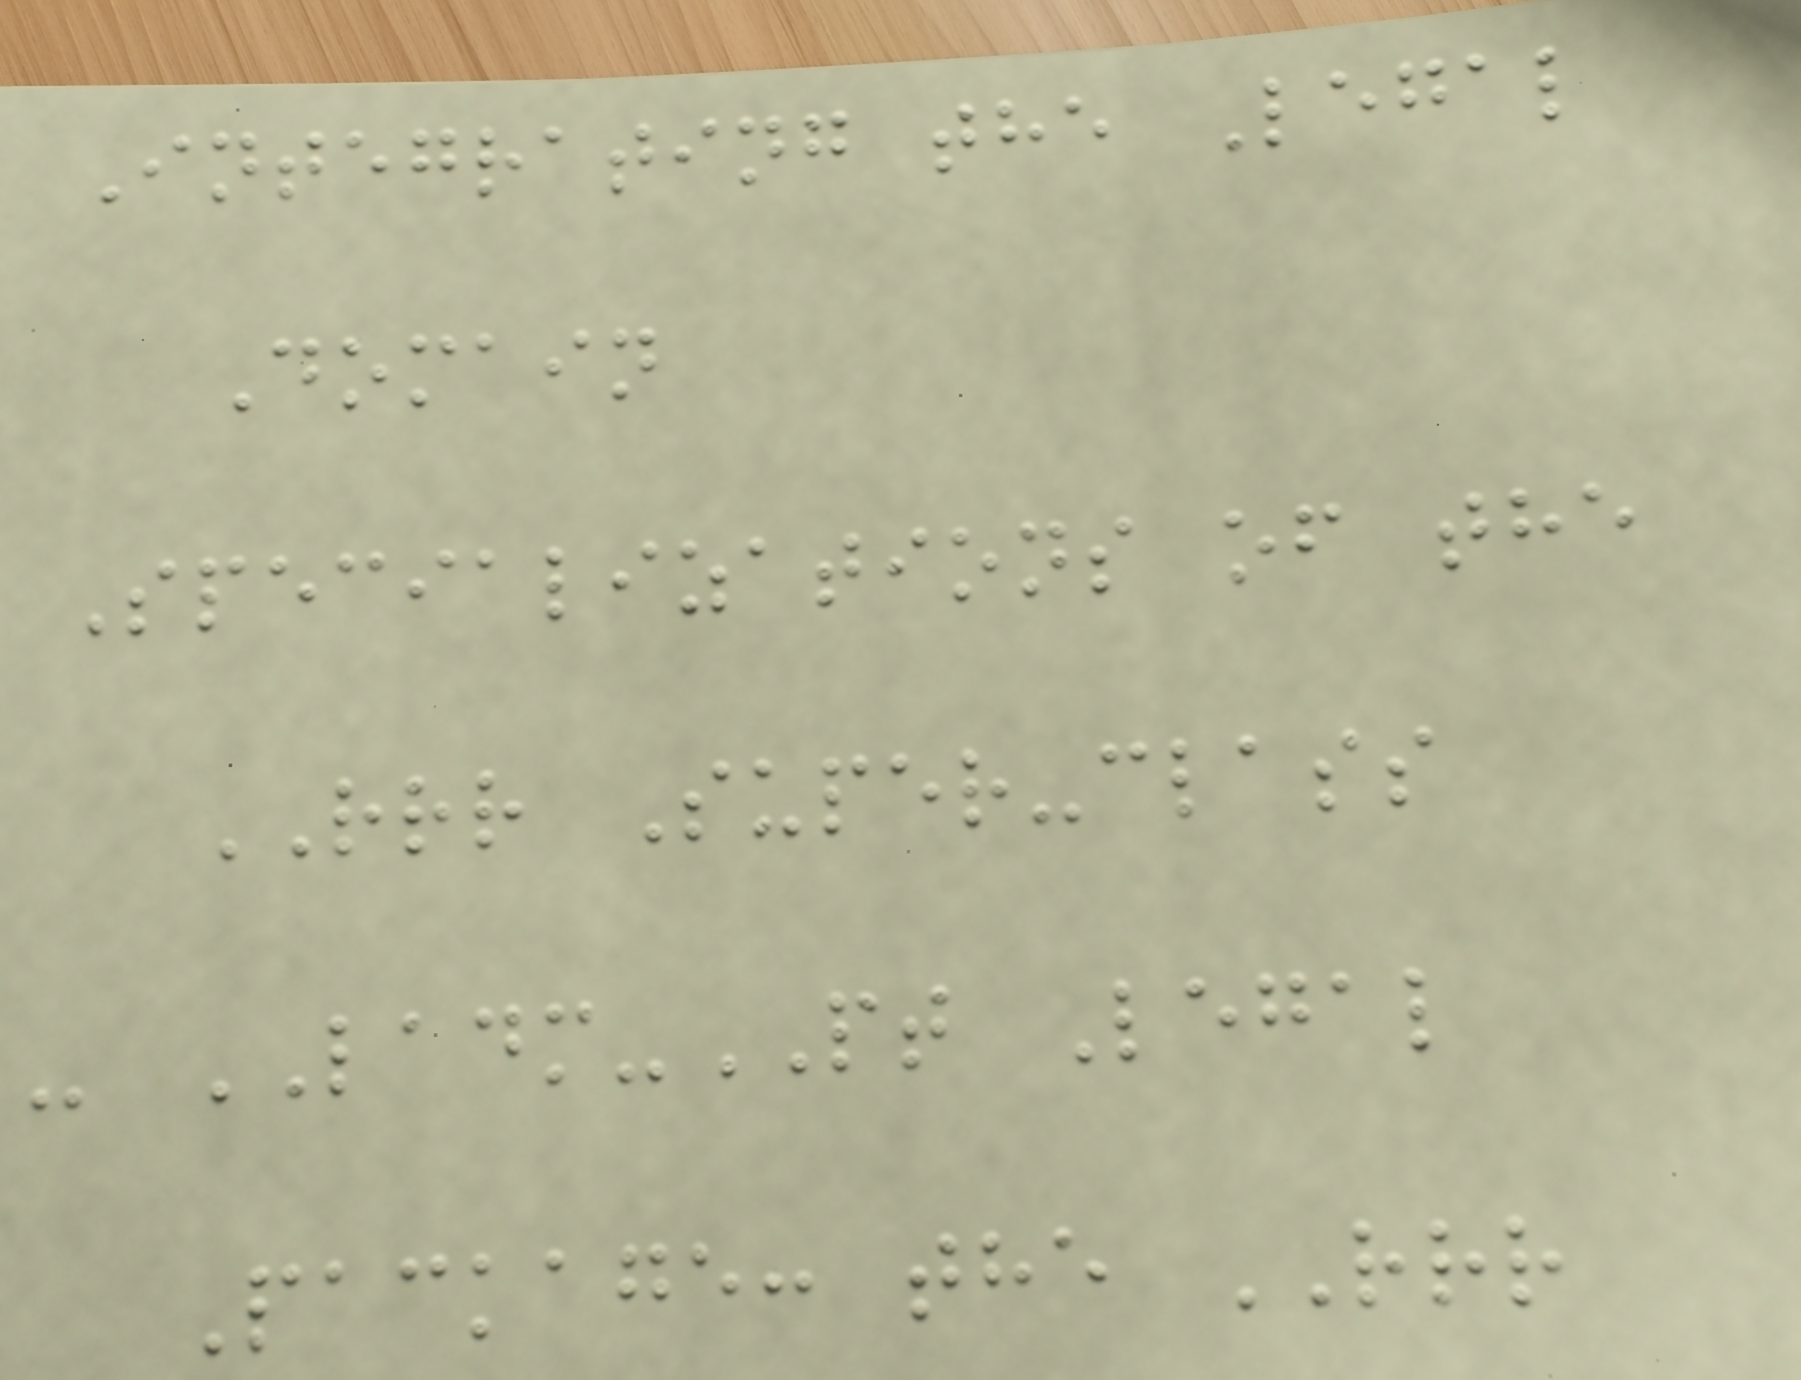Integrating the Legal
Domain
Specializations of the
RRR Super-class
- LADM-PT Legal
Package: the RRR
